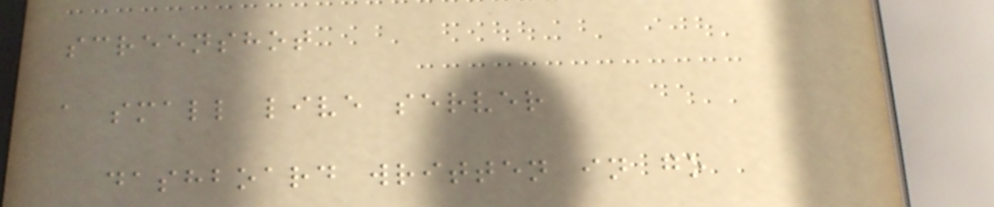screenshot
a small live server
dashboard written in go
